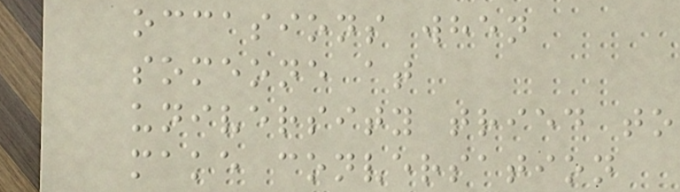occasions when
someone at
university tried to
make conversation
